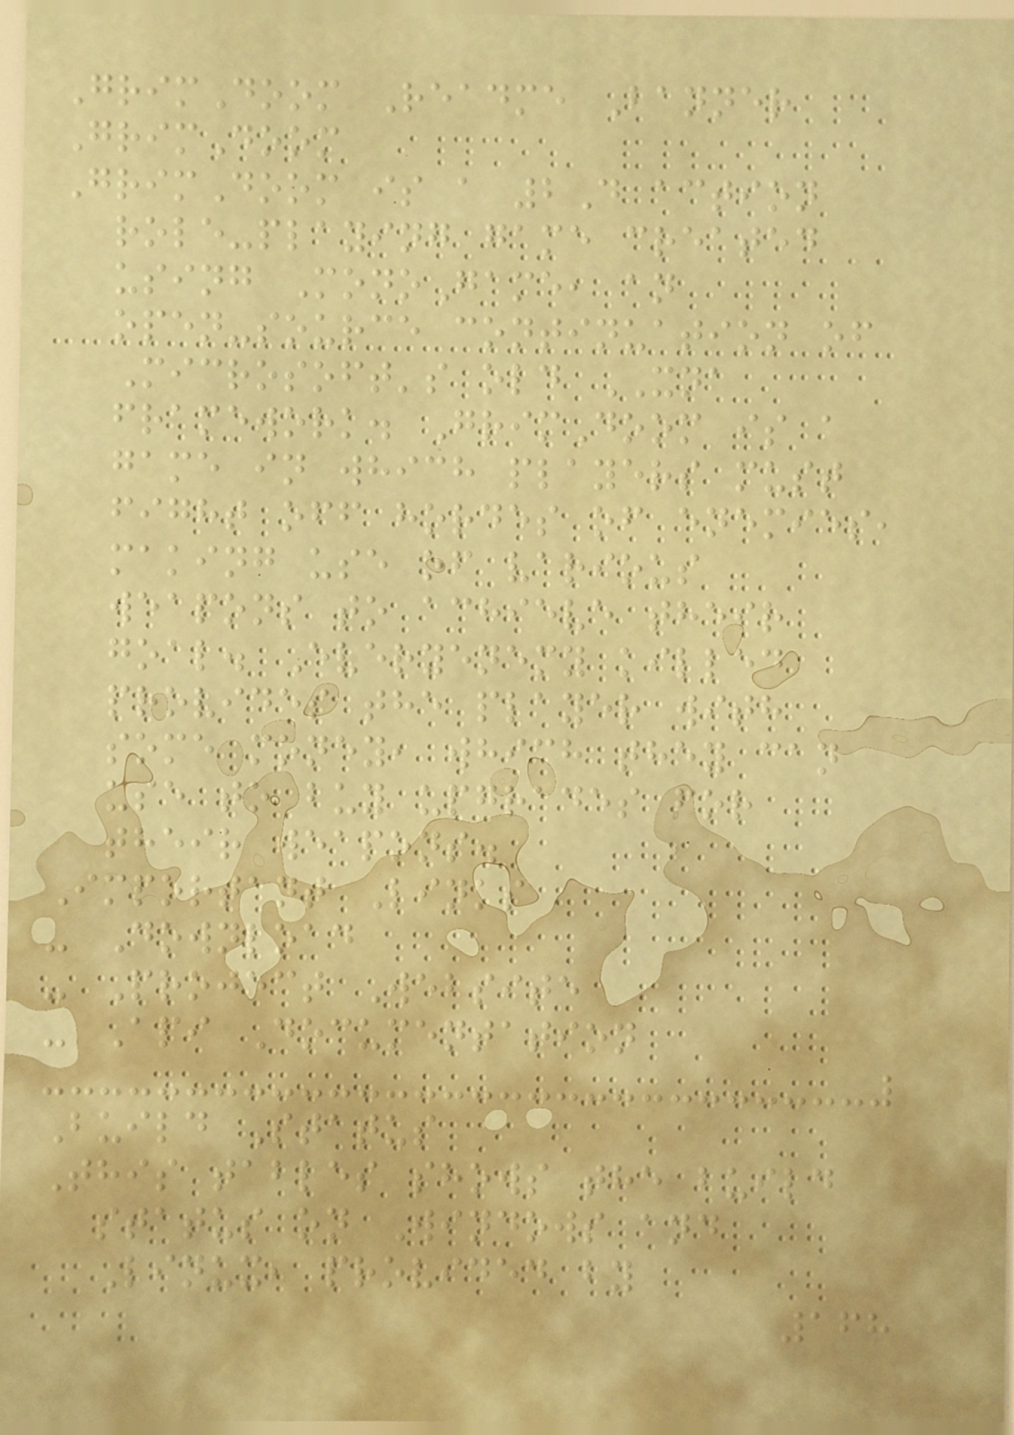GrimDoom Readme Banner
GrimDoom
GrimDoom is a 2D action
role-playing game created
using MonoGame, an
open-source continuation of
Microsoft's old XNA
framework. GrimDoom is a
game in which players must
fight off hordes of enemies,
making use of various
weapons to achieve their
goal. Everyenemy killed
provides the player with
some money, which they can
use to buy upgrades for
their weapons.
Important Links
- Download
- Project Website
- Api Documentation
Build Status
This tables shows the build
status on Windows and
Linux, provided by
168
